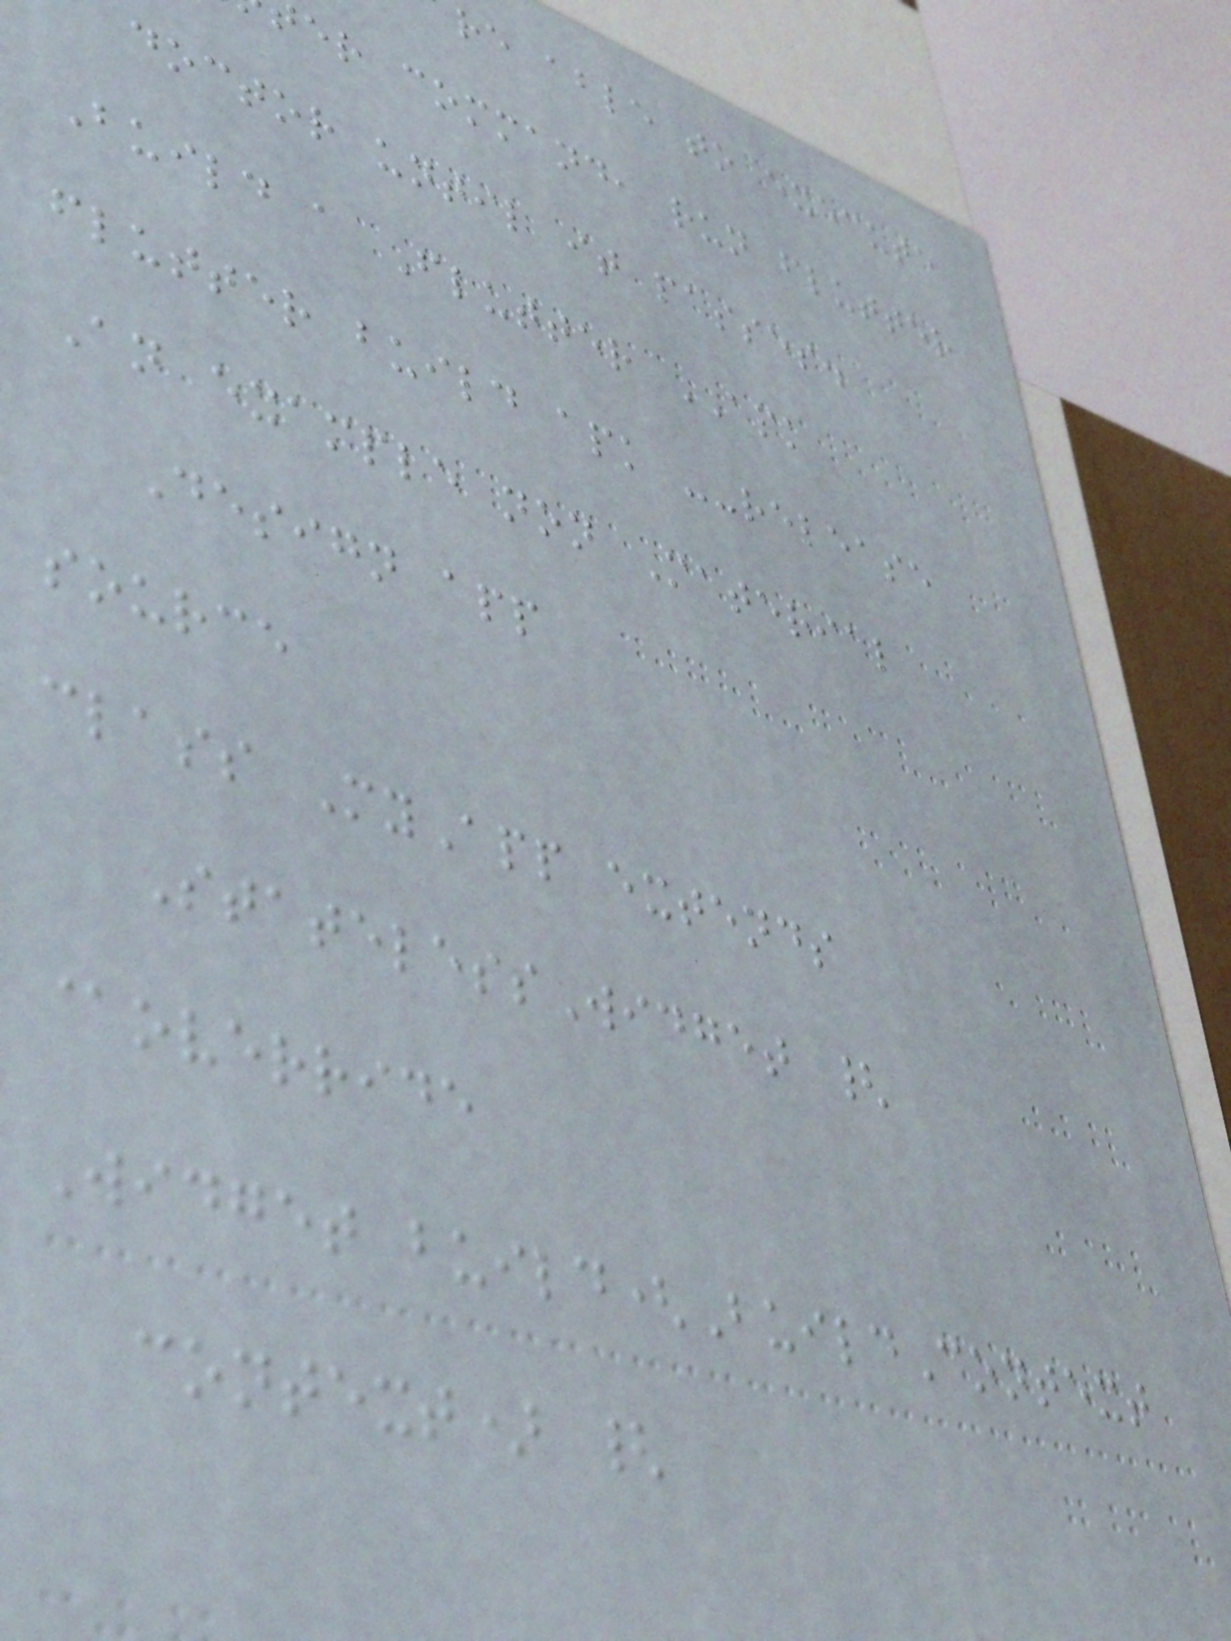re able to execute
er command, run flutter
doctor until it passes.
Build a Flutter APK
flutter build apk --release
An example non Material
Design app
source
class MyApp extends
StatelessWidget {
@override
Widget build(BuildContext
context) {
